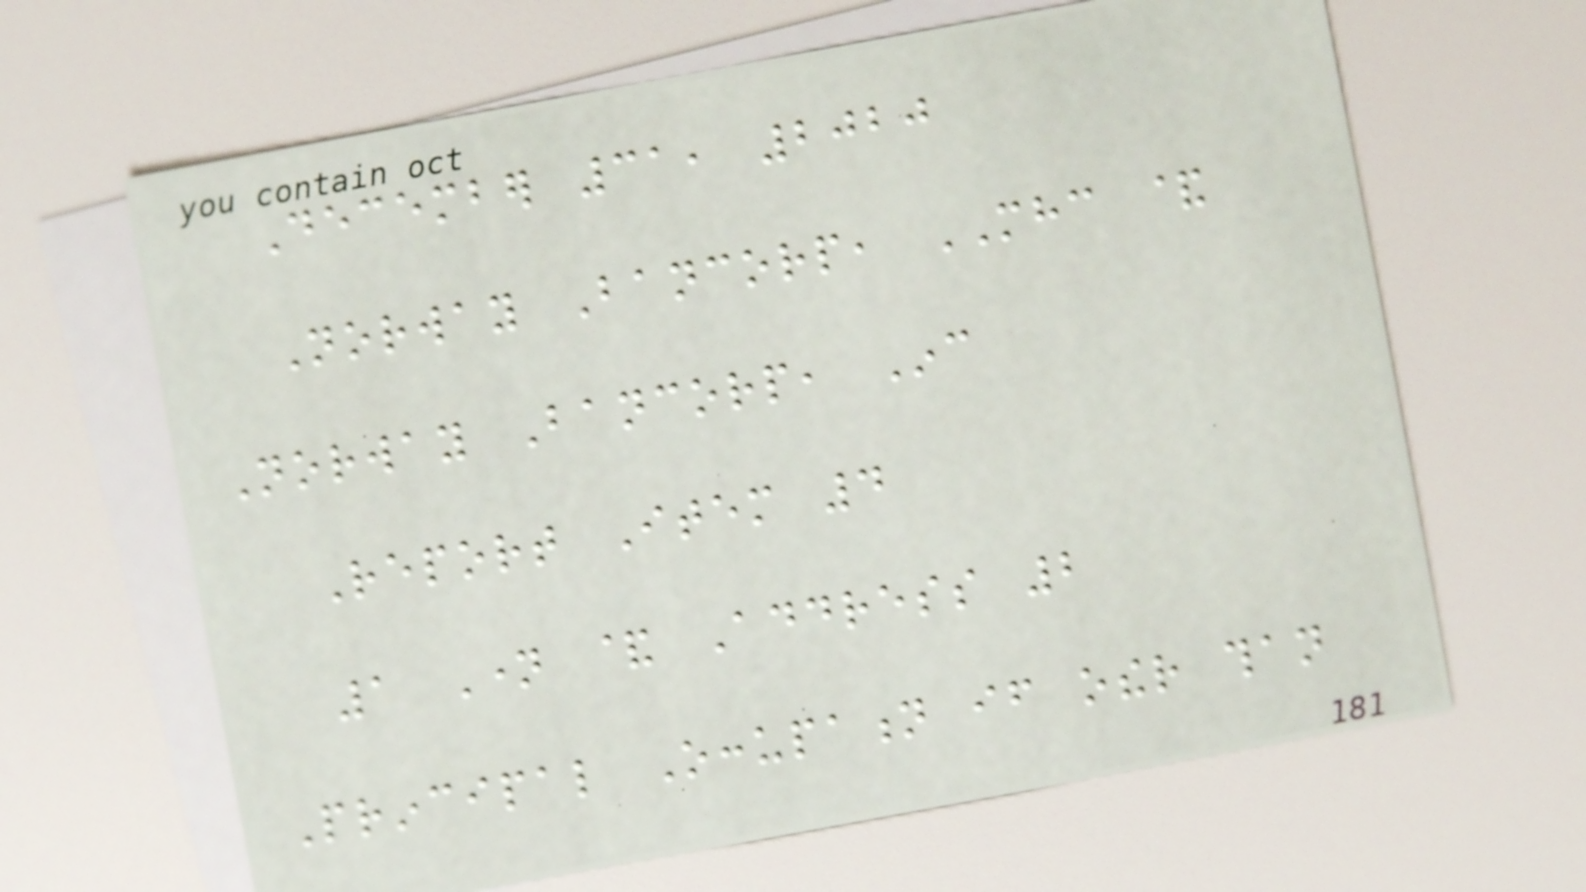December 31, 2020
Norway Bancorp, MHC &
Norway Bancorp, Inc
Report Item 4
1 Name & Address 2
Principal Occupation if other than
